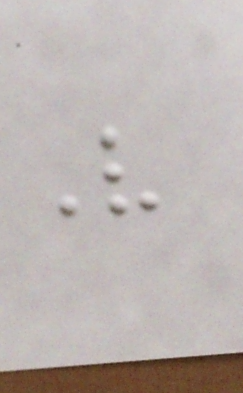V
